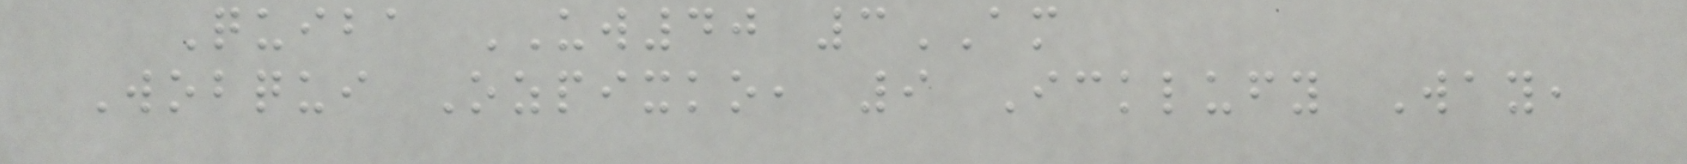Quiba UW40 3AM
Wobqui Ozpixko, 9 Icklufy Way,
